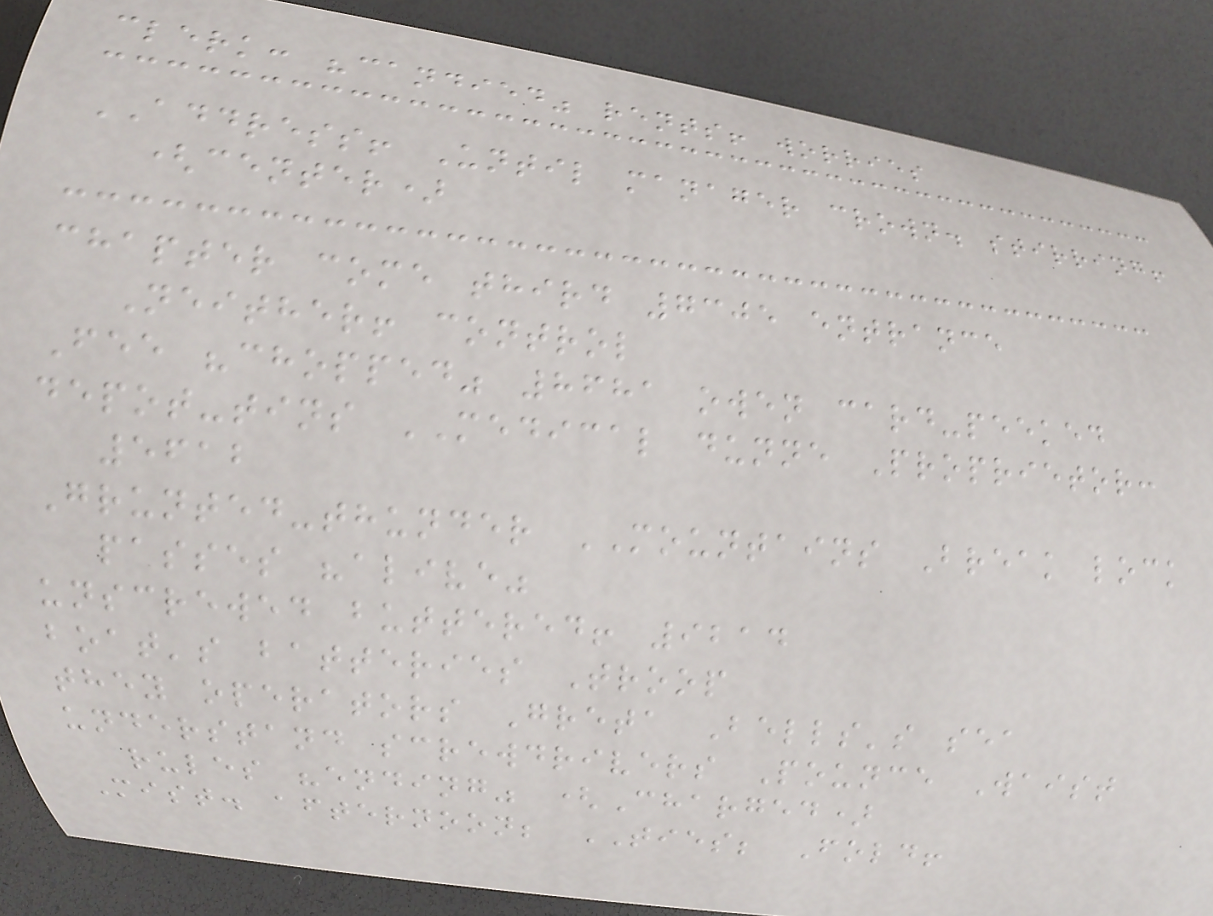clerk: "candied" rents! worries
ADDRESS! Until manager crown. stirring!
(center)
chapter come third 7305 entrance
Neither! control
Fee "chopped" 8681 owen card-peeked
depot-tins MEDICAL dunne Proprietor:
5612
Grunted-thunder MOUNTAINS Break lock
passes "alive"
unscrewed buttered! 9214
boat's batteries Troop
they operators Greta Bells's sea
understand screwdrivers Pounce Waist
rules "ending" (Charged)
Mist. afternoon; TIES; Fold!
